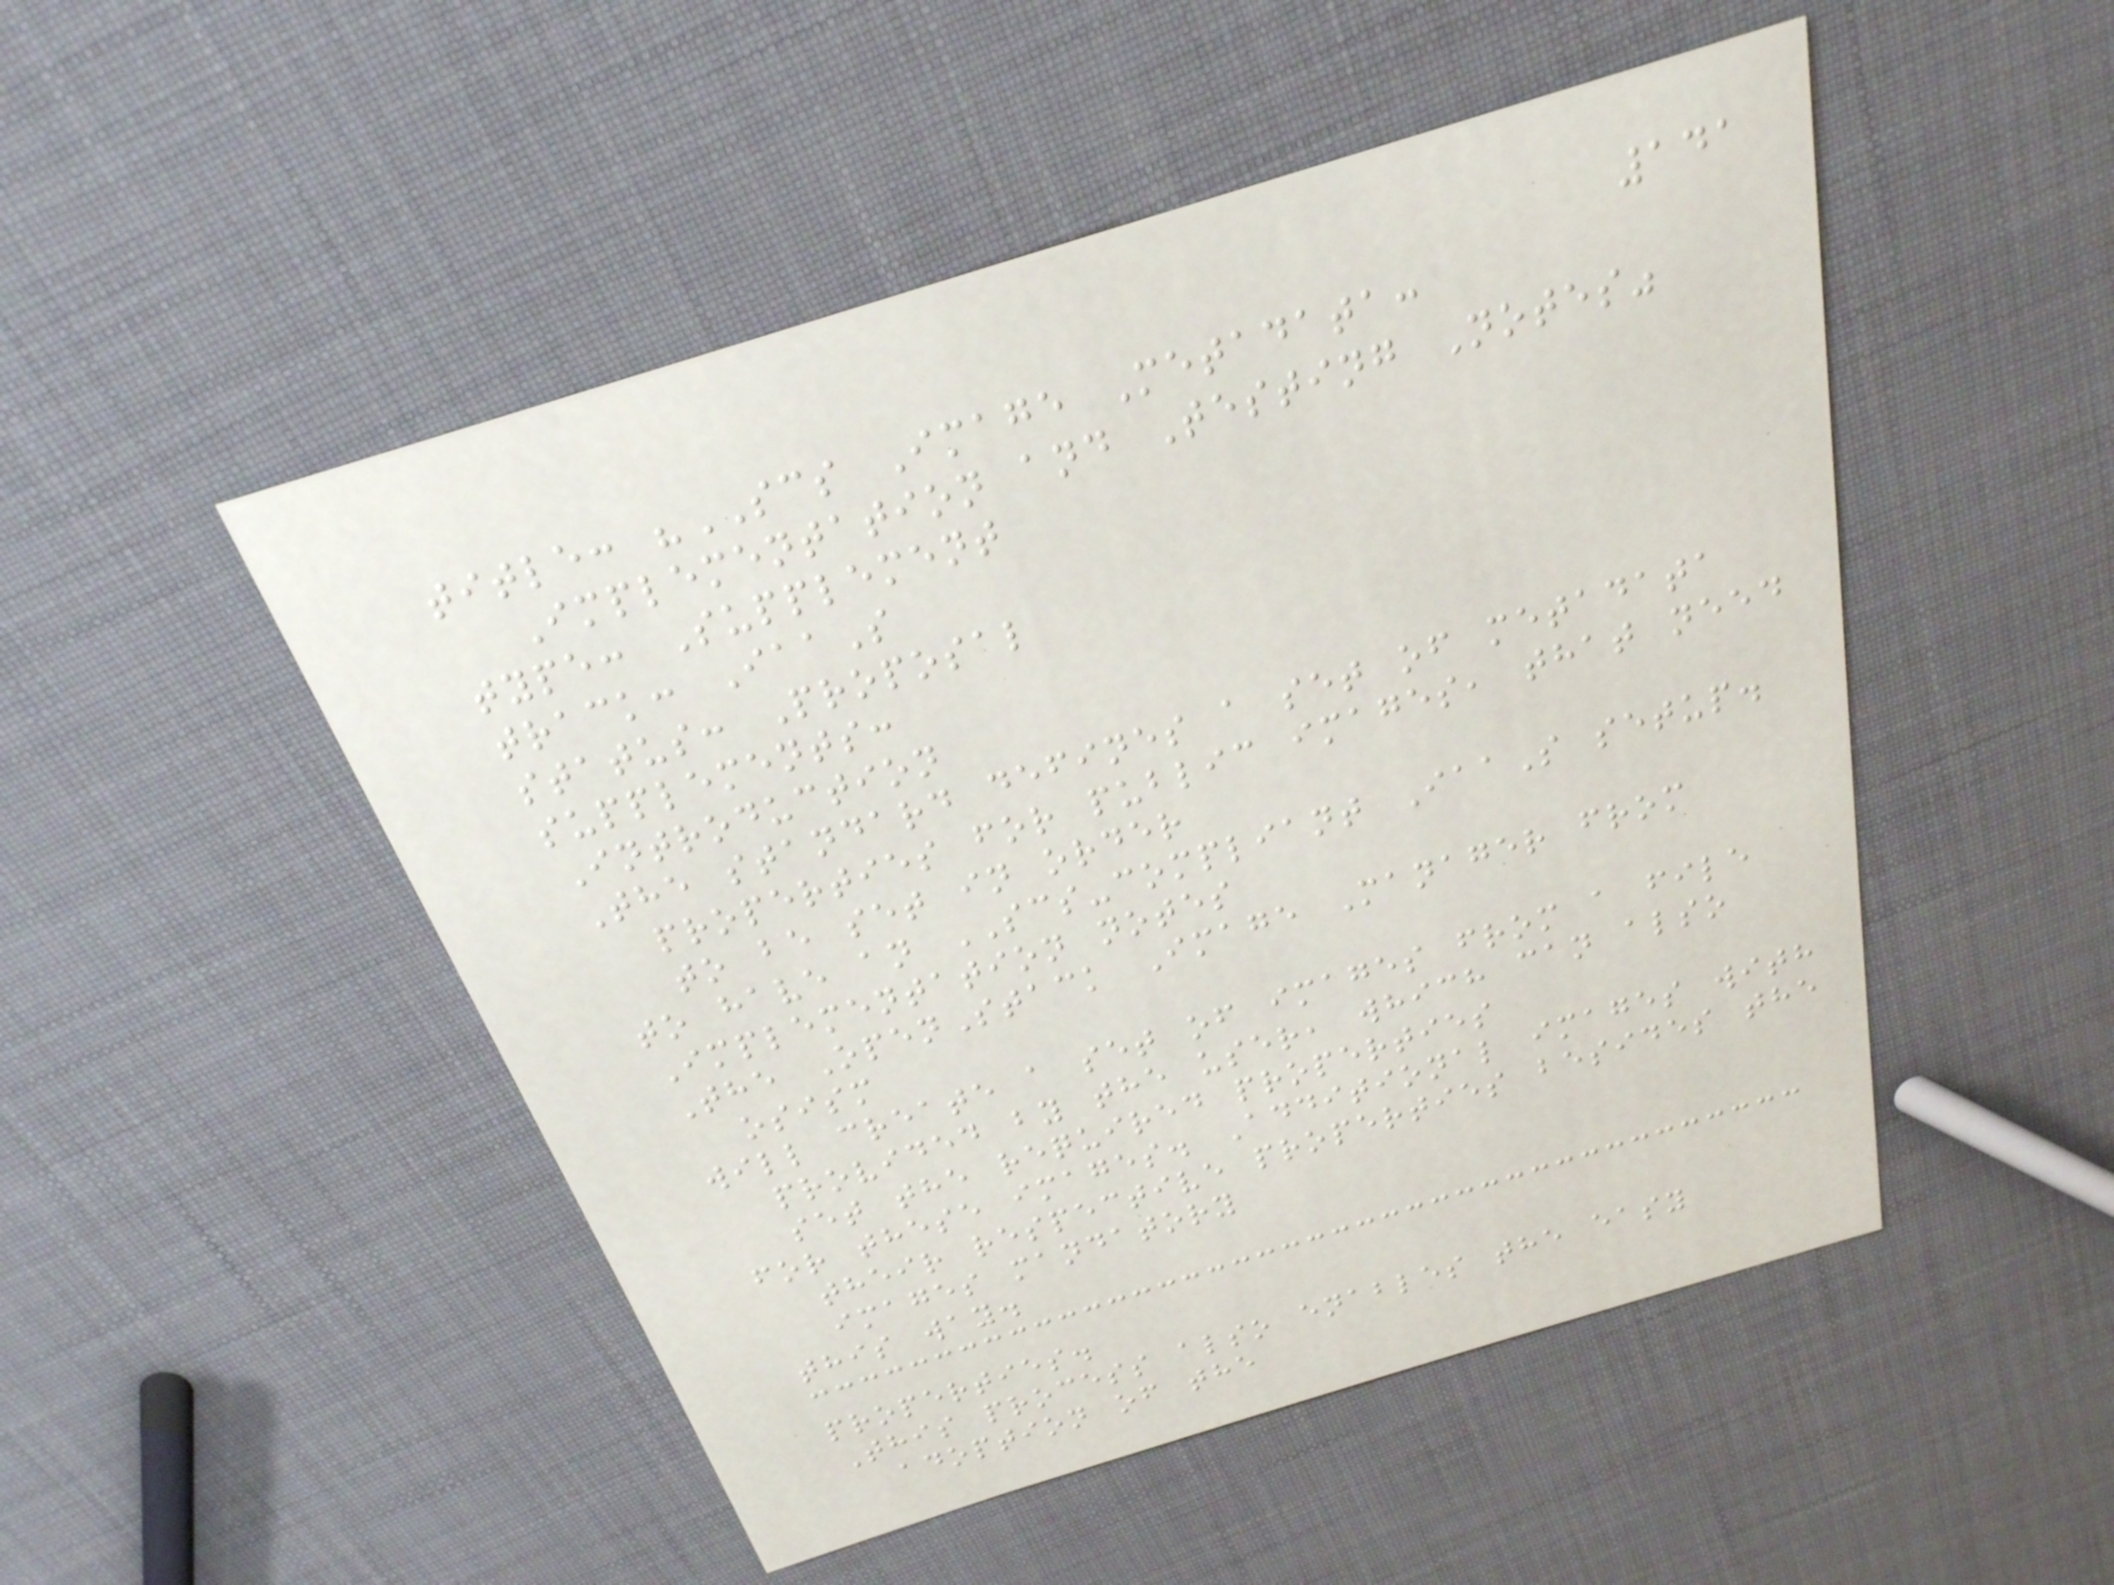141
title: "SCS Image Metadata:
Implementation and Testing Notes"
type: Supplement
track: IaaS
status: Proposal
supplements:
Introduction
The standard defines a set of metadata
properties for public images, that need
to be set in order
to have an SCS-compliant IaaS setup.
Implementation notes
The OpenStack Image Manager from
osism
will create a set of images from a file
provided by the user, which can also
set the required properties
for these images. Additional images with
their respective properties besides the
images mandatory
this way.
properties.
This process also enables the easy
adoption of the
